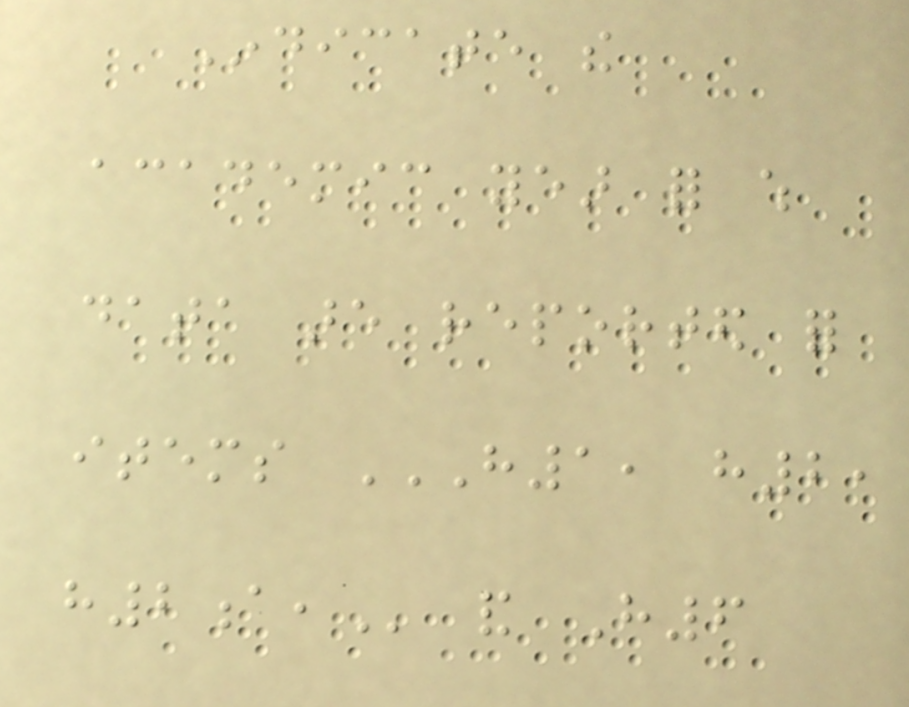Indicate the
academic year for which
data are reported for
items H1, H2,
H2A, and H6
